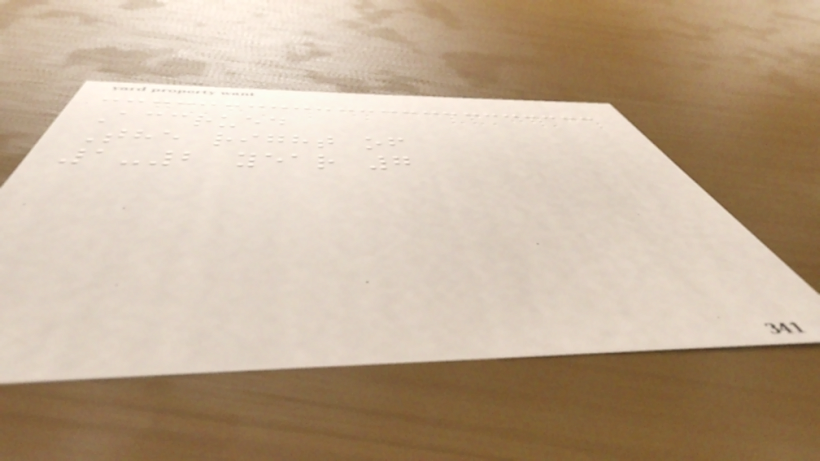Accrued
The right of
1-2 year 7
